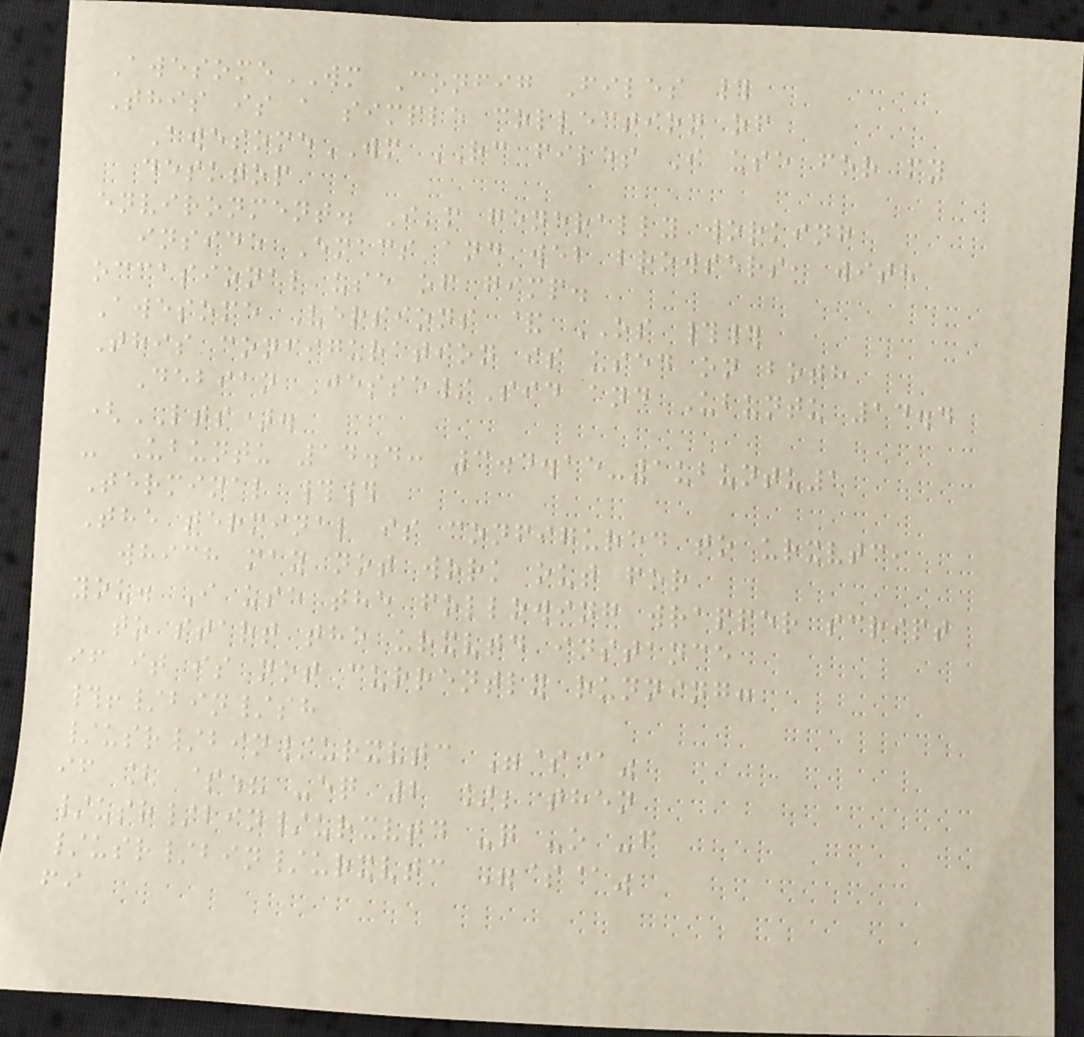AwesomeWM Config Files #
This is a simple collection of
AwesomeWM RC files I use for my
desktop
environment. I'm generally working
inside Emacs and web browsers, with
occasional use of gimp.
Awesome Versions & OS ##
This configuration is used on both
Debian Jesse/Sid and Ubuntu 14.4
(LTS).
- Ubuntu 14.4: 3.4.15-1ubuntu1
Terminal ##
The terminal is configured to urxvtc,
which may not work out for
you. I use the following wrapper script
to start the urxvtd instance
if it is not currently running:
#!/bin/sh
/usr/bin/urxvtc "$@"
if [ $? -eq 2 ]; then
/usr/bin/urxvtd -q -o -f
/usr/bin/urxvtc "$@"
fi
